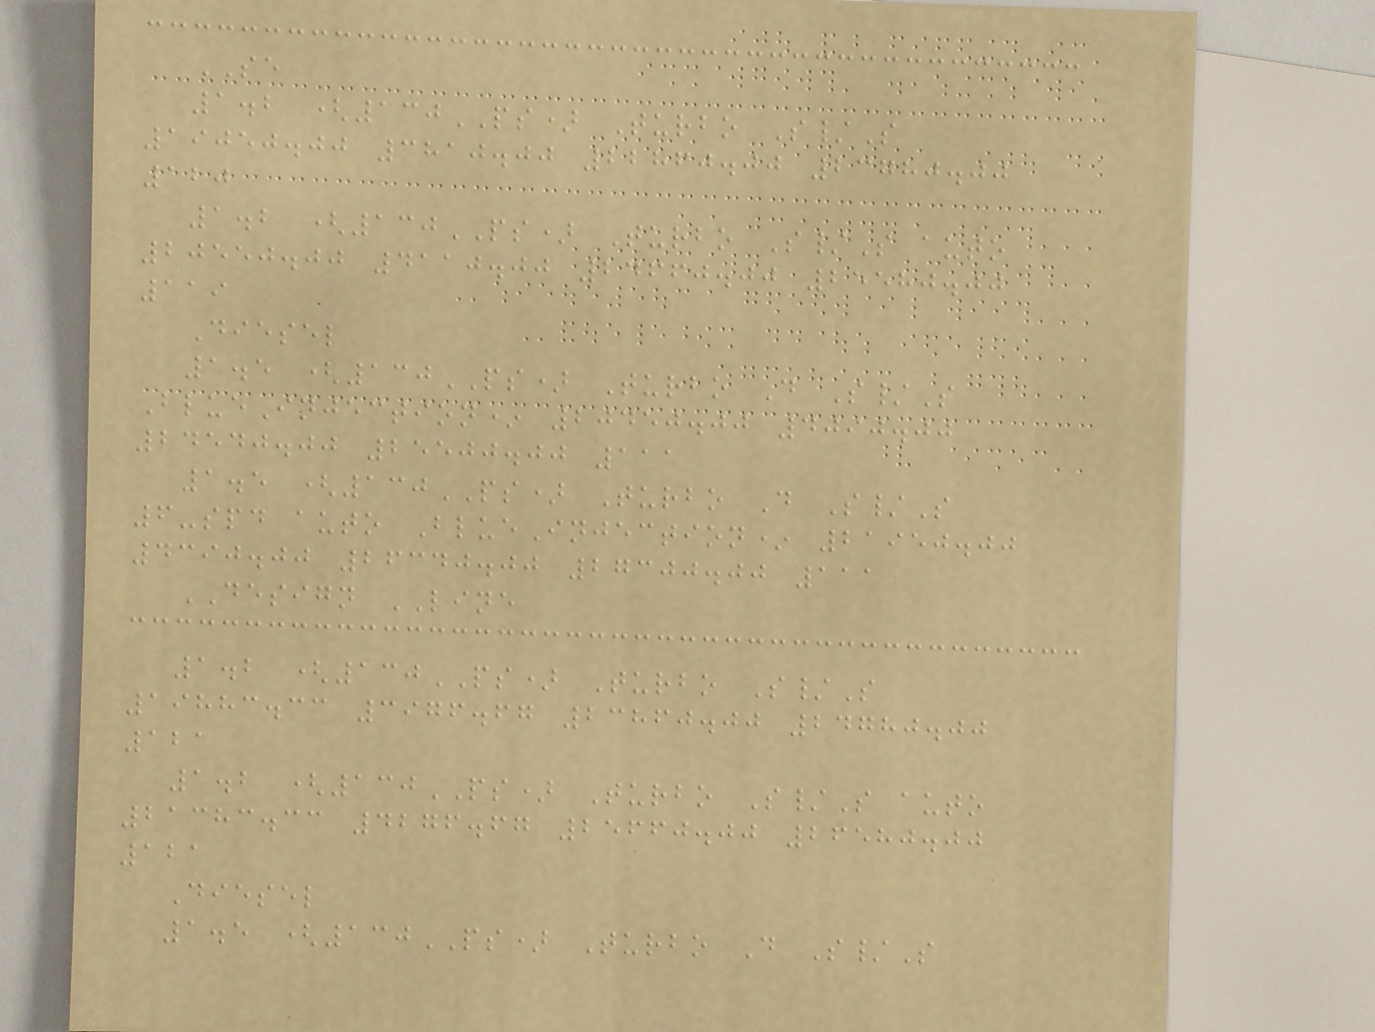SE
1.2 (130PS) Turbo S/S
19050.00 3810.00 22860.00 23780.00
120
1.2 (130PS) Turbo S/S auto
20550.00 4110.00 24660.00 25580.00
119
Diesel
1.5 (130PS) Turbo D S/S
BlueInjection* 20450.00 4090.00
24540.00 25500.00 111
1.5 (130PS) Turbo D S/S
6-spd auto BlueInjection* 21950.00
4390.00 26340.00 27300.00 111
DESIGN LINE
1.2 (130PS) Turbo S/S
19883.33 3976.67 23860.00 24780.00
121
1.2 (130PS) Turbo S/S auto
21383.33 4276.67 25660.00 26580.00
121
Diesel
1.5 (130PS) Turbo D S/S
